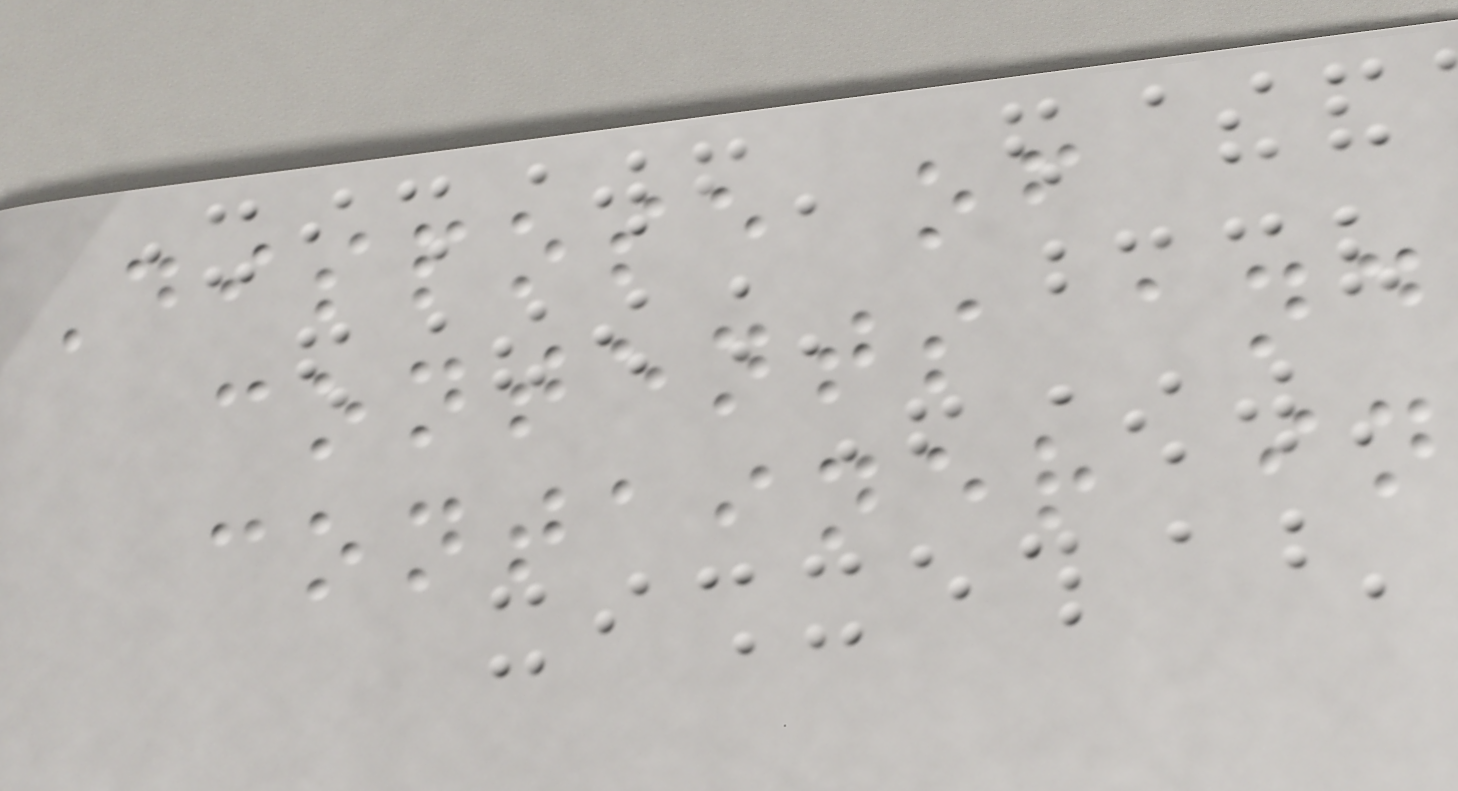Dispose of
contents and
container in
